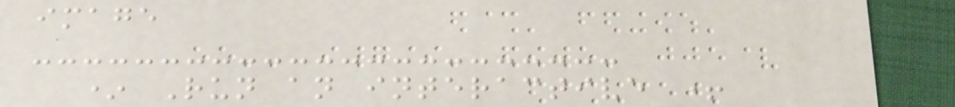image
* Run an interactive +
